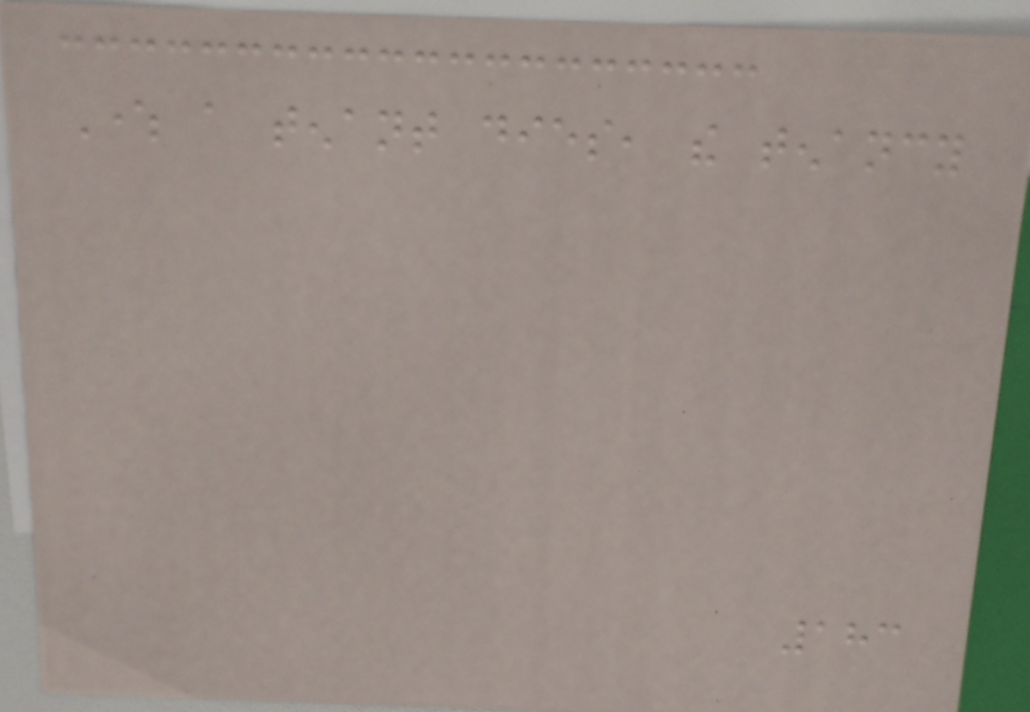Where a tenant dies, the tenancy
183
